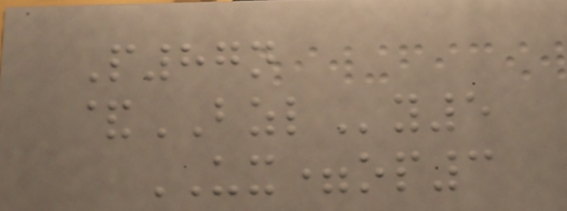P87n
&BZLy5
UX=op3
